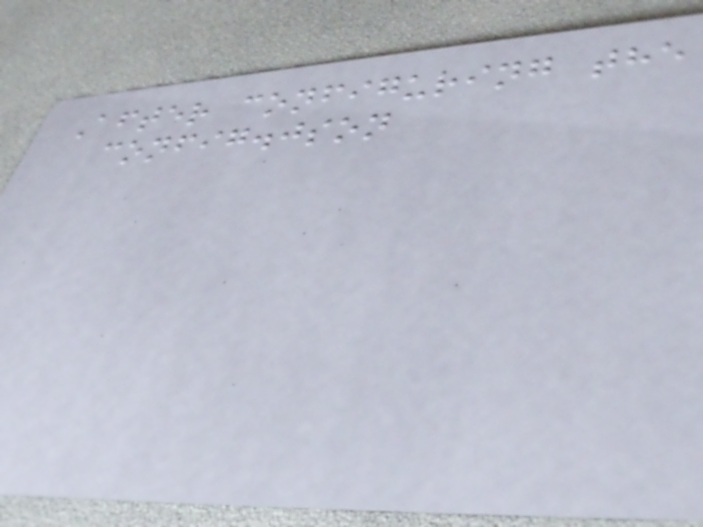After configuring the
config.json
